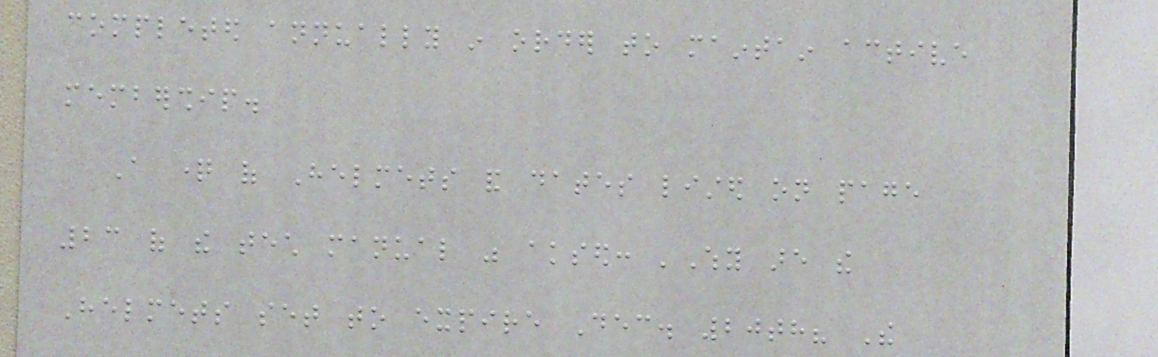completed annually in order to maintain active
membership.
A question of Helmets and dates listed on page
23 of the tech manual was aksed: 'Why are the
Helmets set to expire Dec. 20th? The
